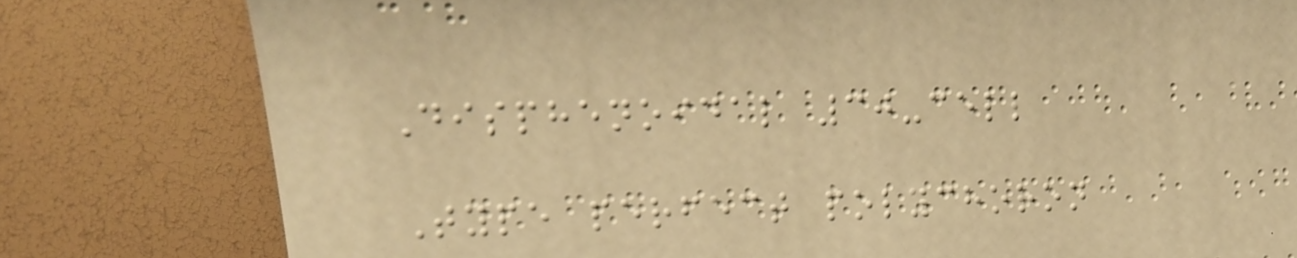Disphenoidal 30-cell
Type perfect polychoron
